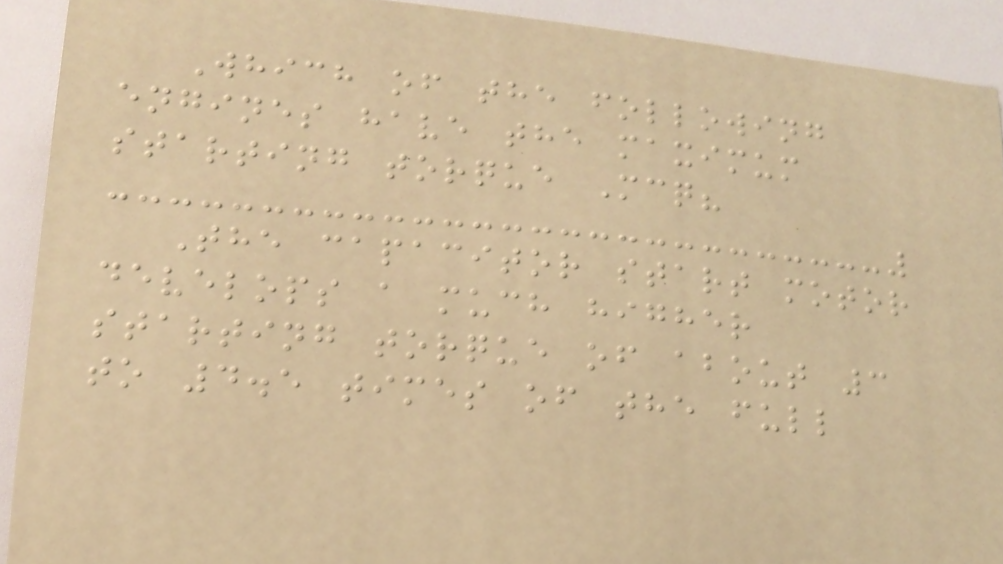Which of the following
engines have the maximum
starting torque Mcq?
The capacitor start motor
develops a much higher
starting torque of about 3
to 4.5 times of the full
